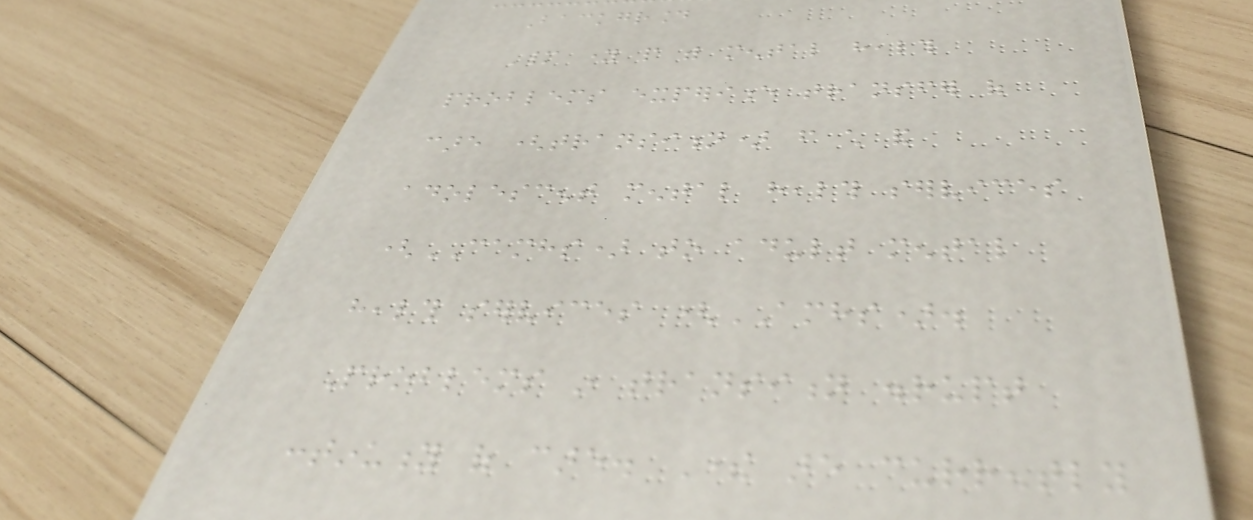Background
Many young people with mental health
problems experience transfer of
care (transition) from child and
adolescent mental health services
(CAMHS) to adult mental
health services (AMHS).
Problems in transition disrupt
continuity of care. There are currently
